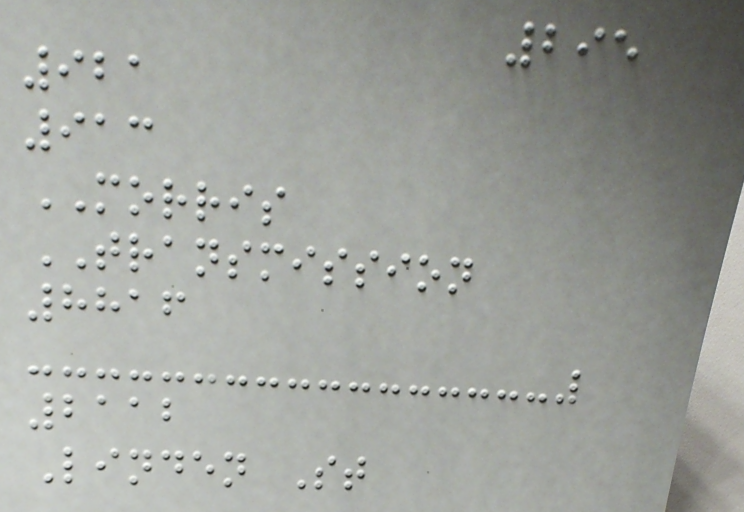295
921
913
MORRIS
TRANSMISSION
8816
2112
Linden St
